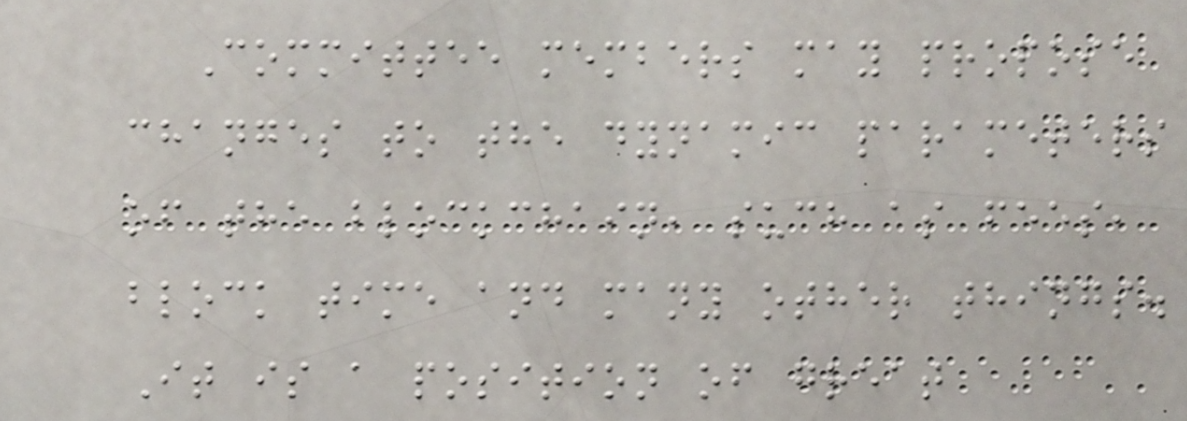Committee members may propose
changes to the dynamic parameters
of the blockchain, such as fees,
block time and many other things.
It is a position of great
